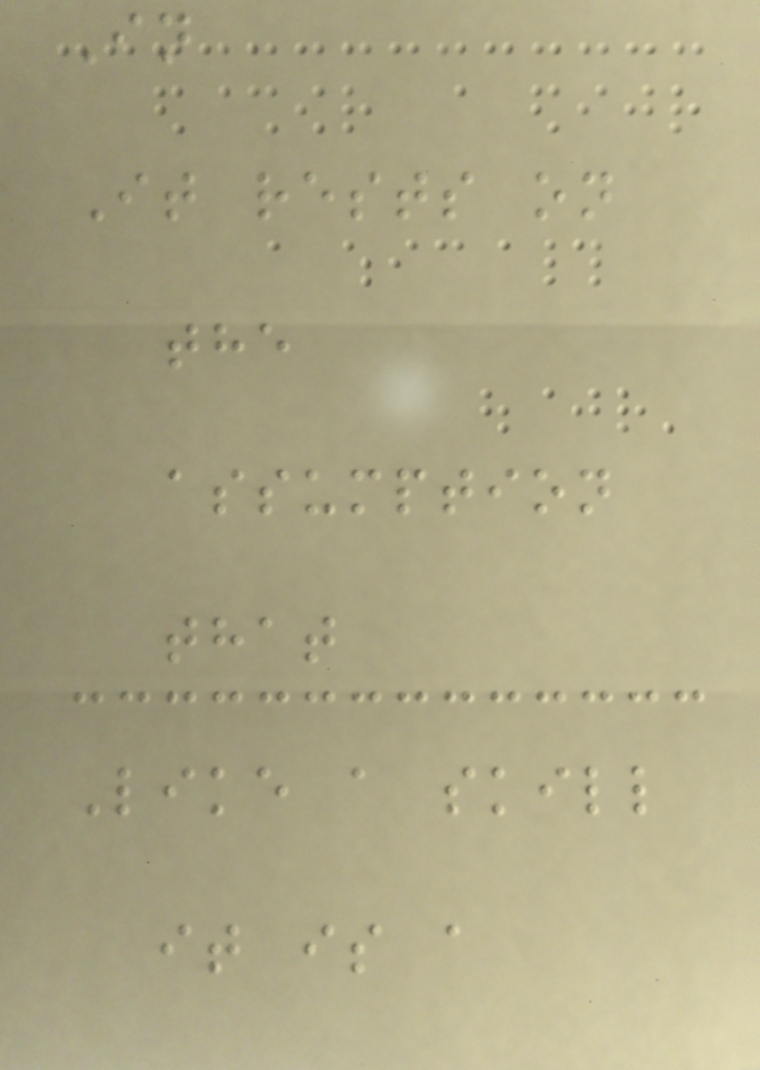In
It rests on
the
assumption
that
Like a skill
it is a
